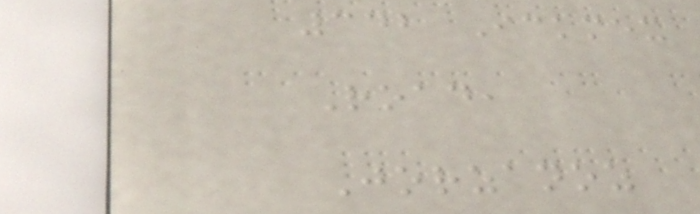342 Ickmex
Road,
Jorzanoz
